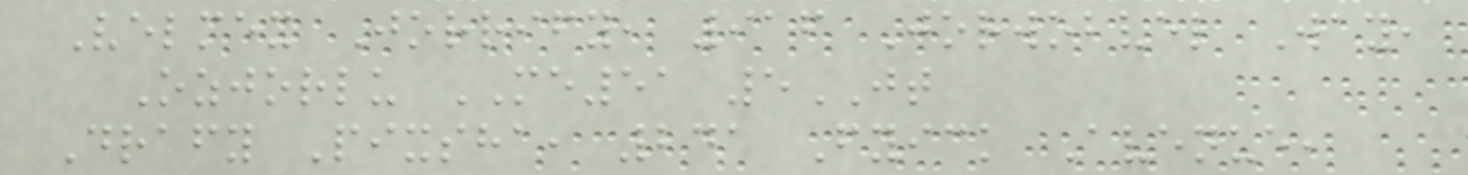Velmex Jorrify, 916 Jorwobvel Way,
Ozjorlu ME51 5JT
Drafy Pixsha, 241 Fyick Avenue,
